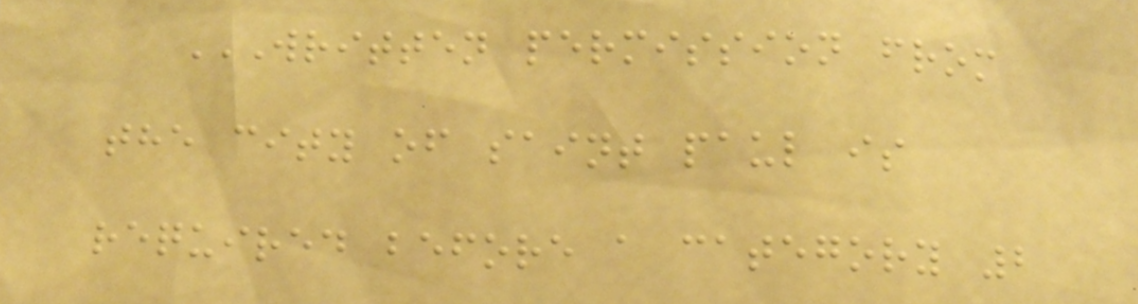WRITTEN PERMISSION FROM
THE CITY OF SAINT PAUL IS
REQUIRED BEFORE A CATEGORY 2
